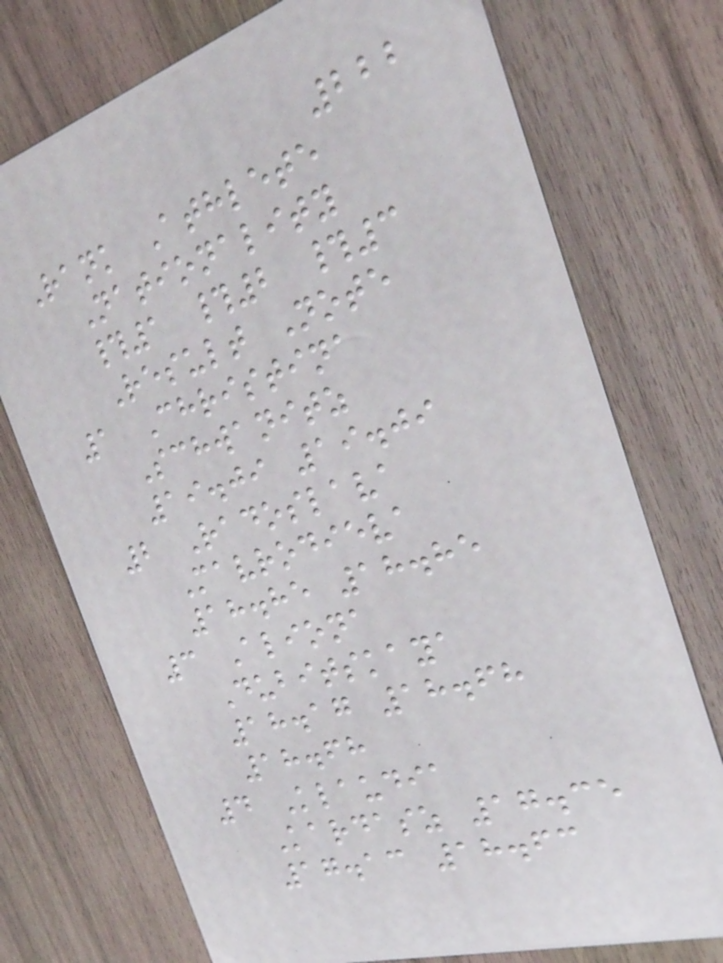222
Rank Athlete
Nationality
#1 #2 #3
Result Note
1 Christina
Schwanitz
19.09 19.09
2 Radoslava
Mavrodieva
18.85 18.85
3 Aliona
Dubitskaya
18.17 18.68
18.68
4 Klaudia
Kardasz 17.35
17.13 18.63
